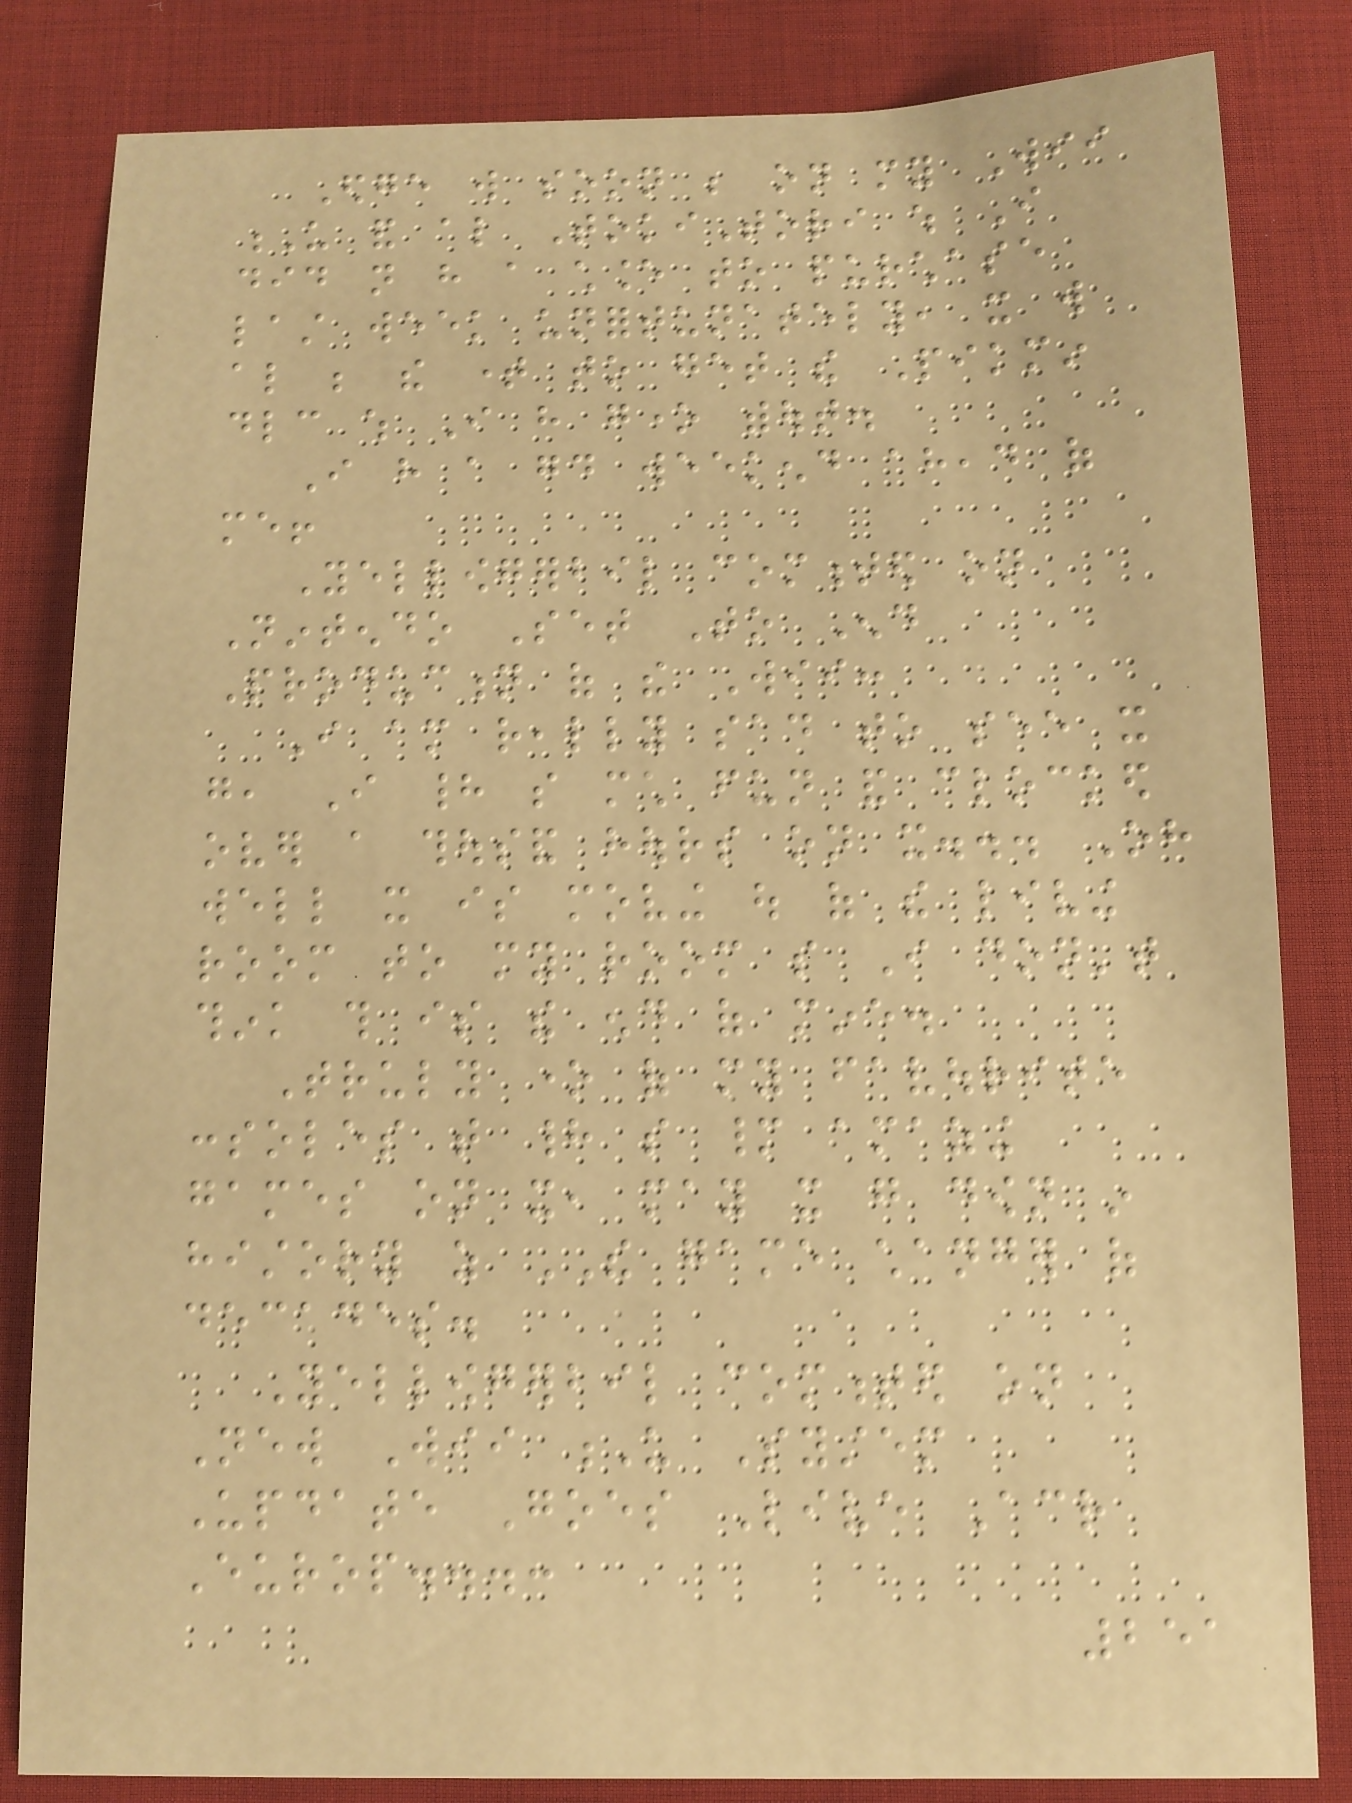Edge will soon be on my Wii
U and also TokiTori which I
did not have a chance to purchase
last week unfortunately, it will
also be the time to get the Pikmin
dlc which I have gone without.
I have a good weekend ahead of
me!
Yellowgerbil commented on
Nintendo Set To End
Production of the Wii:
I am really sad to see it
go, I had so much fun and clocked
over a thousand hours on it... Oh
well it is moving out of the living
room to my room so I don't
think this is the end of mine.
Truly one of my favourite
consoles that had so many amazing
games on it, may it go down in
history as THE game changer of
decades.
Yellowgerbil commented on
New Wii U System
Update Goes Live Across
Europ...:
251
